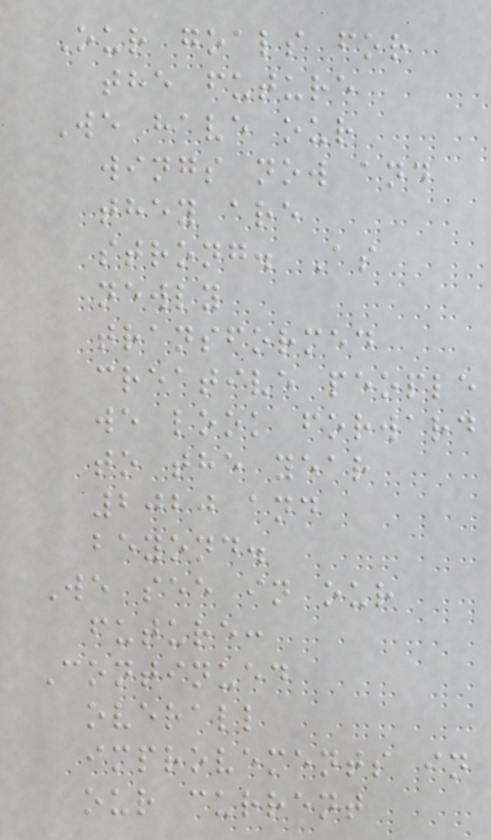Our goals for
the future
We have our
wings now and
they are
strong. As
newly
transformed
creative people
we look forward
to the year
2020 and
beyond.
We see in our
future:
Continued
overall
improvements in
our current
